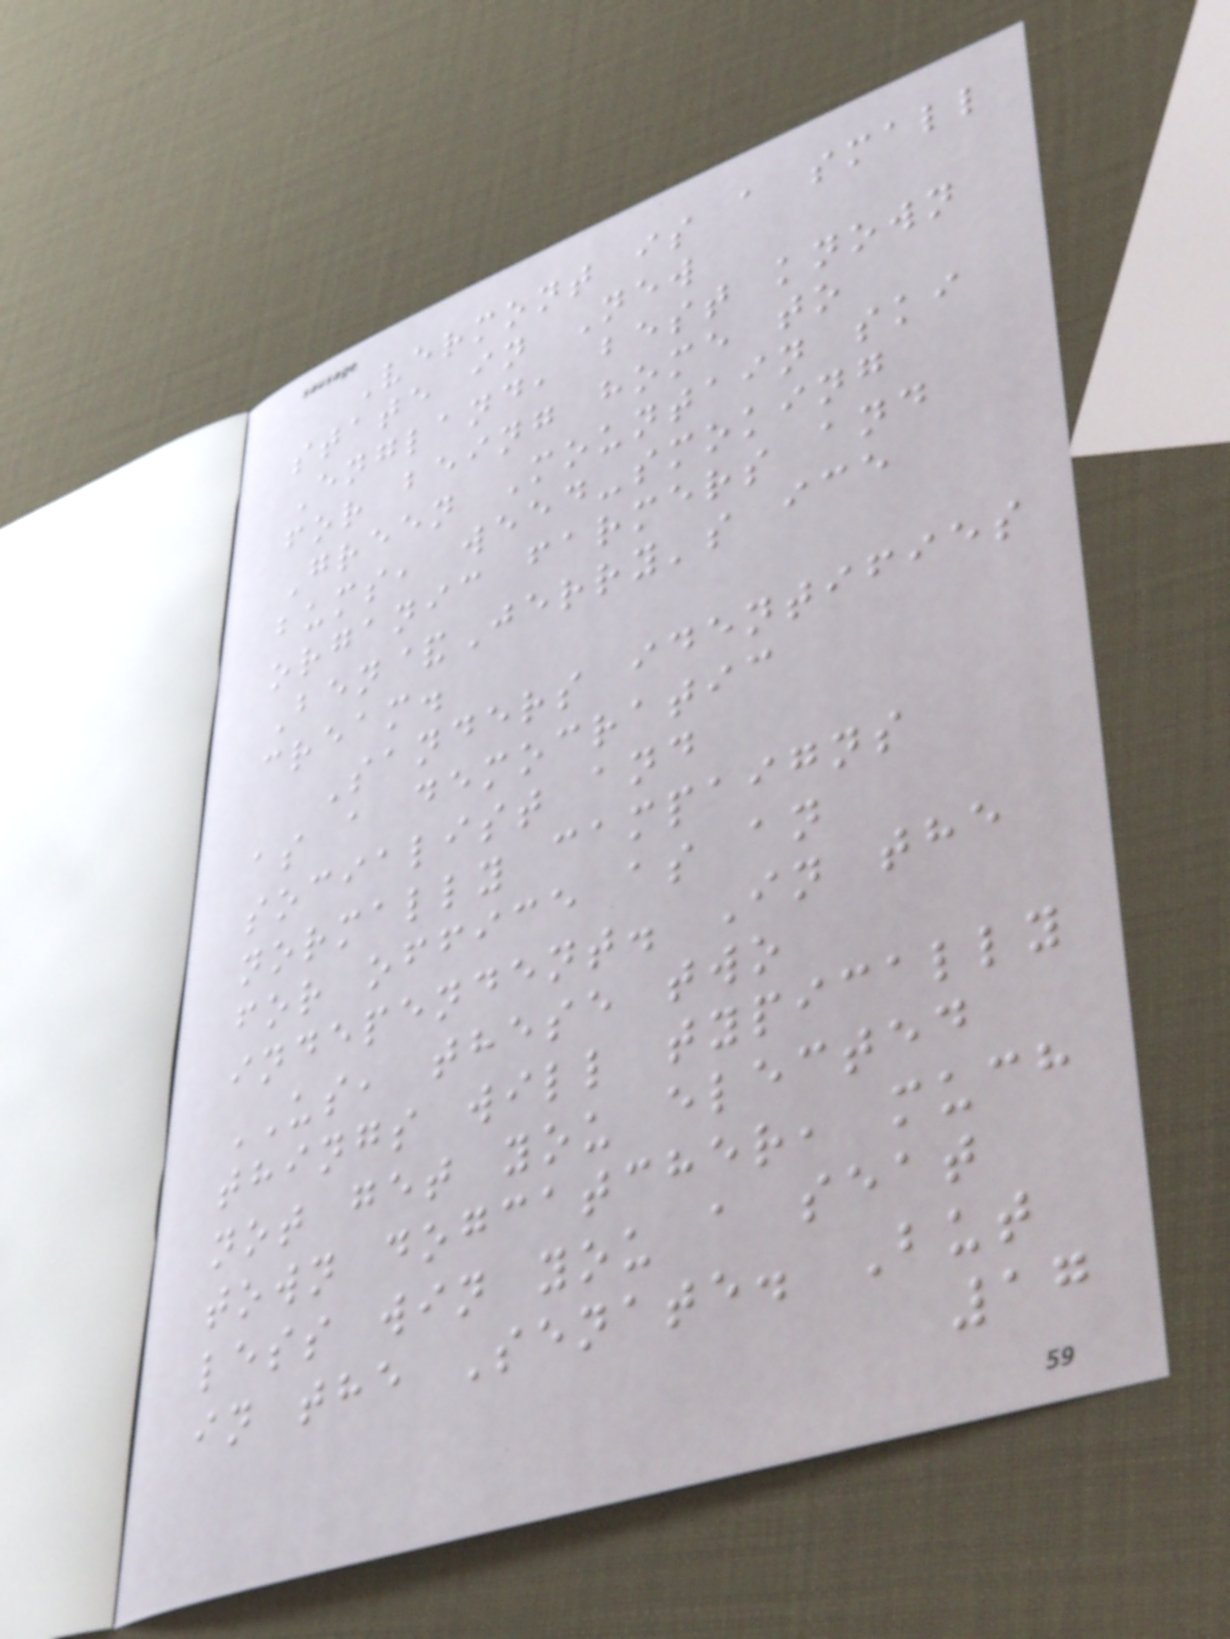Vermont is a small
state in New
England, best known
for being home to
Green Mountain ski
bums, weed-smoking
organic farmers and
Ben&Jerry's ice
cream.
Sanders identifies
as a democratic
socialist and
normally campaigns
for office as an
independent. In the
US, these two
things will typically
not get you elected
town dogcatcher, much
less win you a seat
in the Senate. But
17
